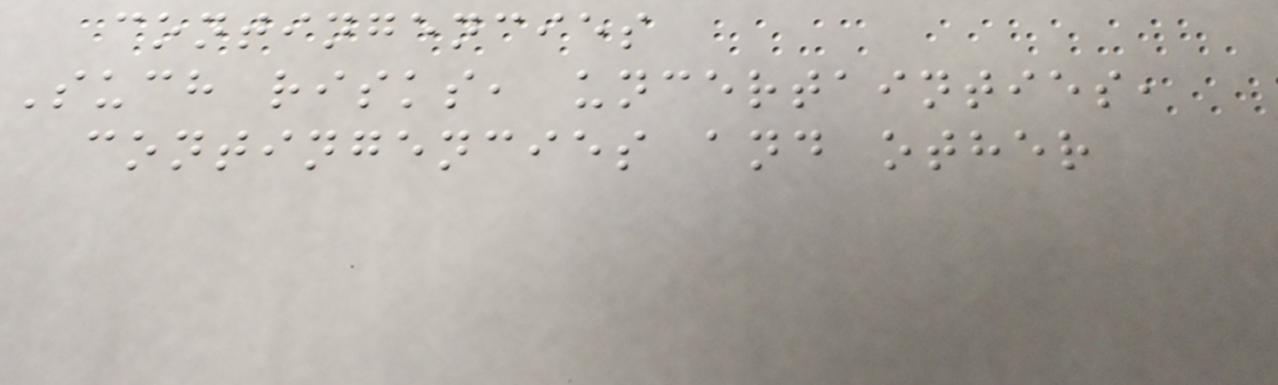contingencies
Such risks, uncertainties,
contingencies and other
